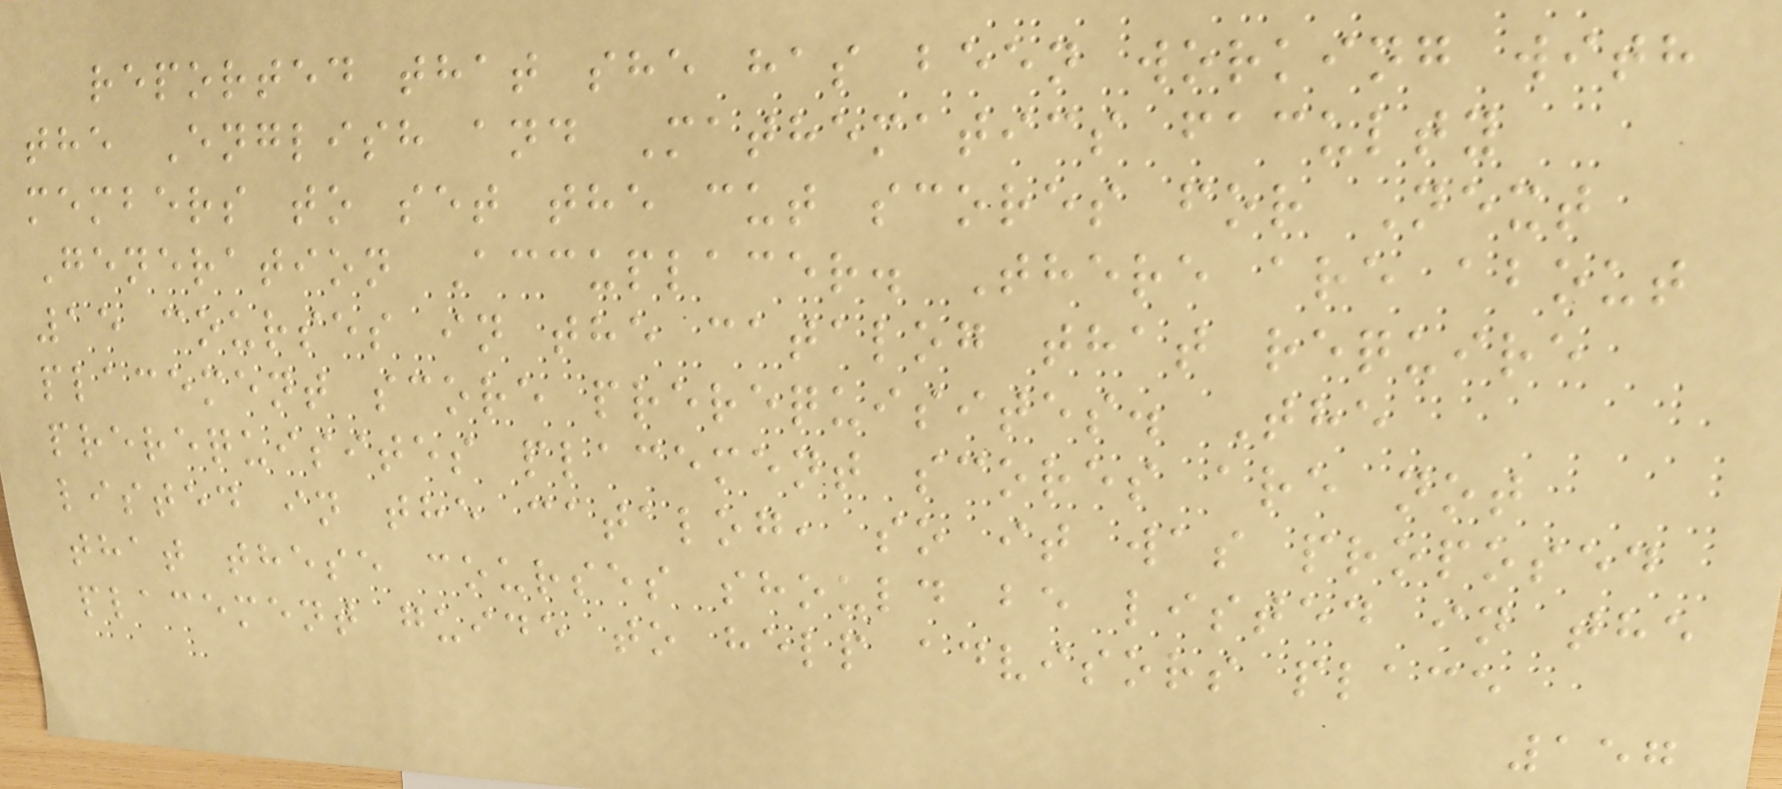reported that she has been working with
the English and Mathematics faculty
members to set the cut scores for Next
Generation Accuplacer. There are about
15 courses in the catalog that require
placement score prerequisites. The
prerequisites placement scores are not
listed in the catalog, so it was proposed
that these courses should be listed in the
placement guide to help advisors place
157
